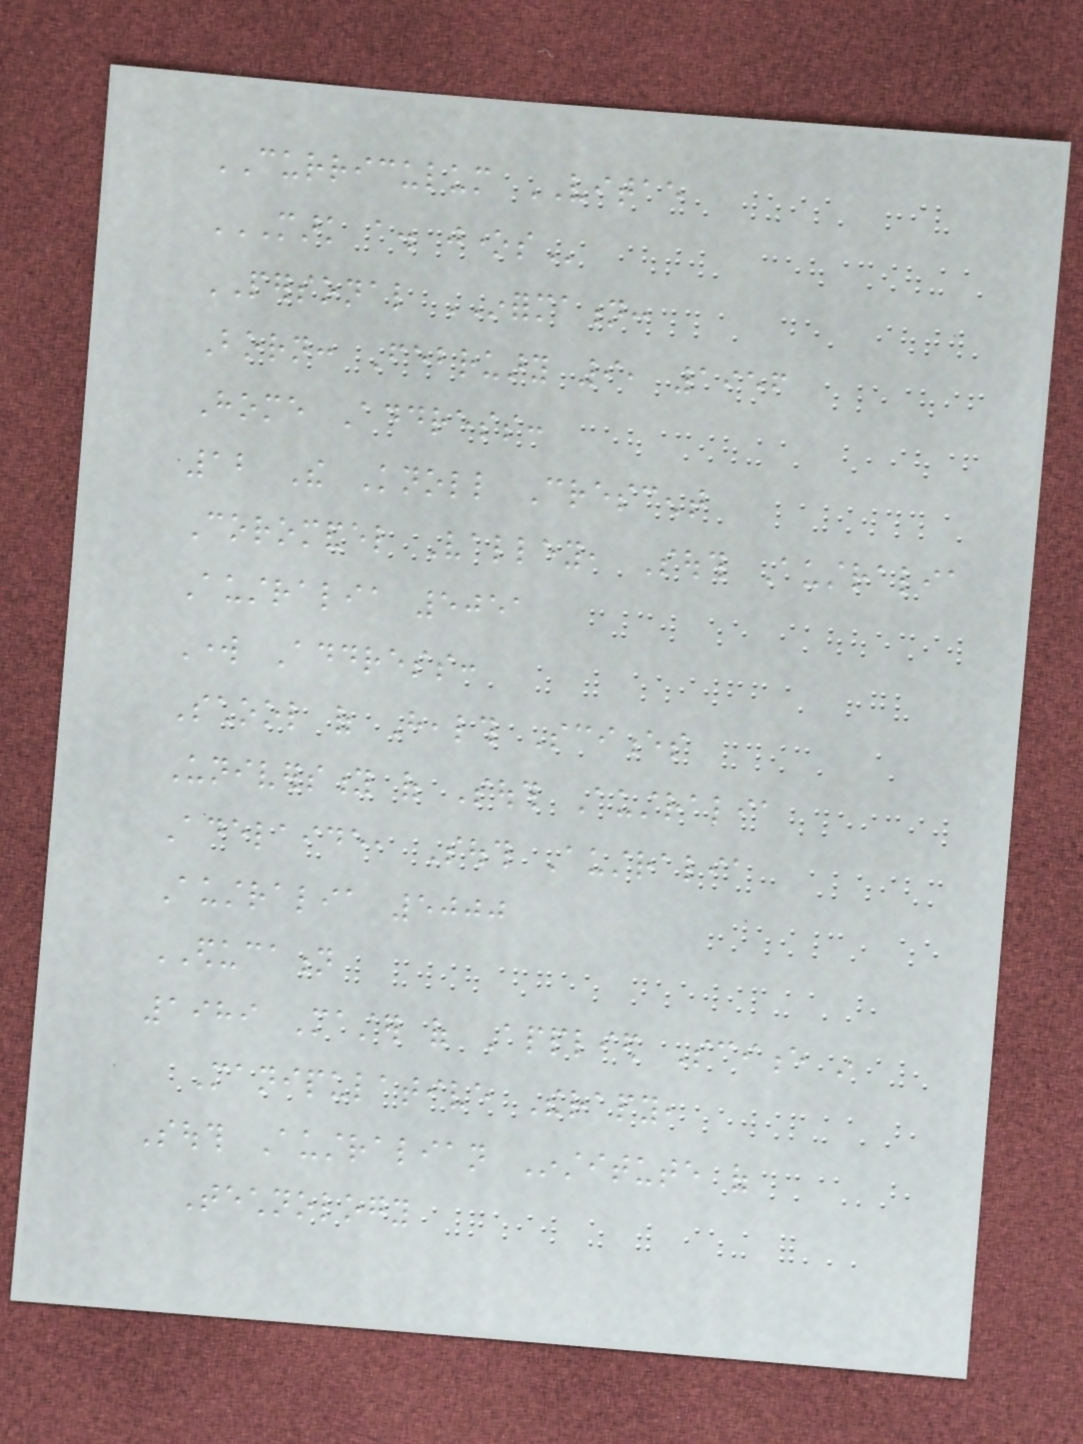CURRICULUM VITAE
MARK A. JONES
PERSONAL INFORMATION:
Born: February 9, 1956
Home Address:
12 The Knoll Crescent
Coromandel Valley, South Australia
Australia 5051
Work Address:
School of Health Sciences
University of South Australia
Adelaide, South Australia
Australia 5000
EDUCATION
1989 Master of Applied Science in
Manipulative Therapy,
South Australian Institute of
Technology
